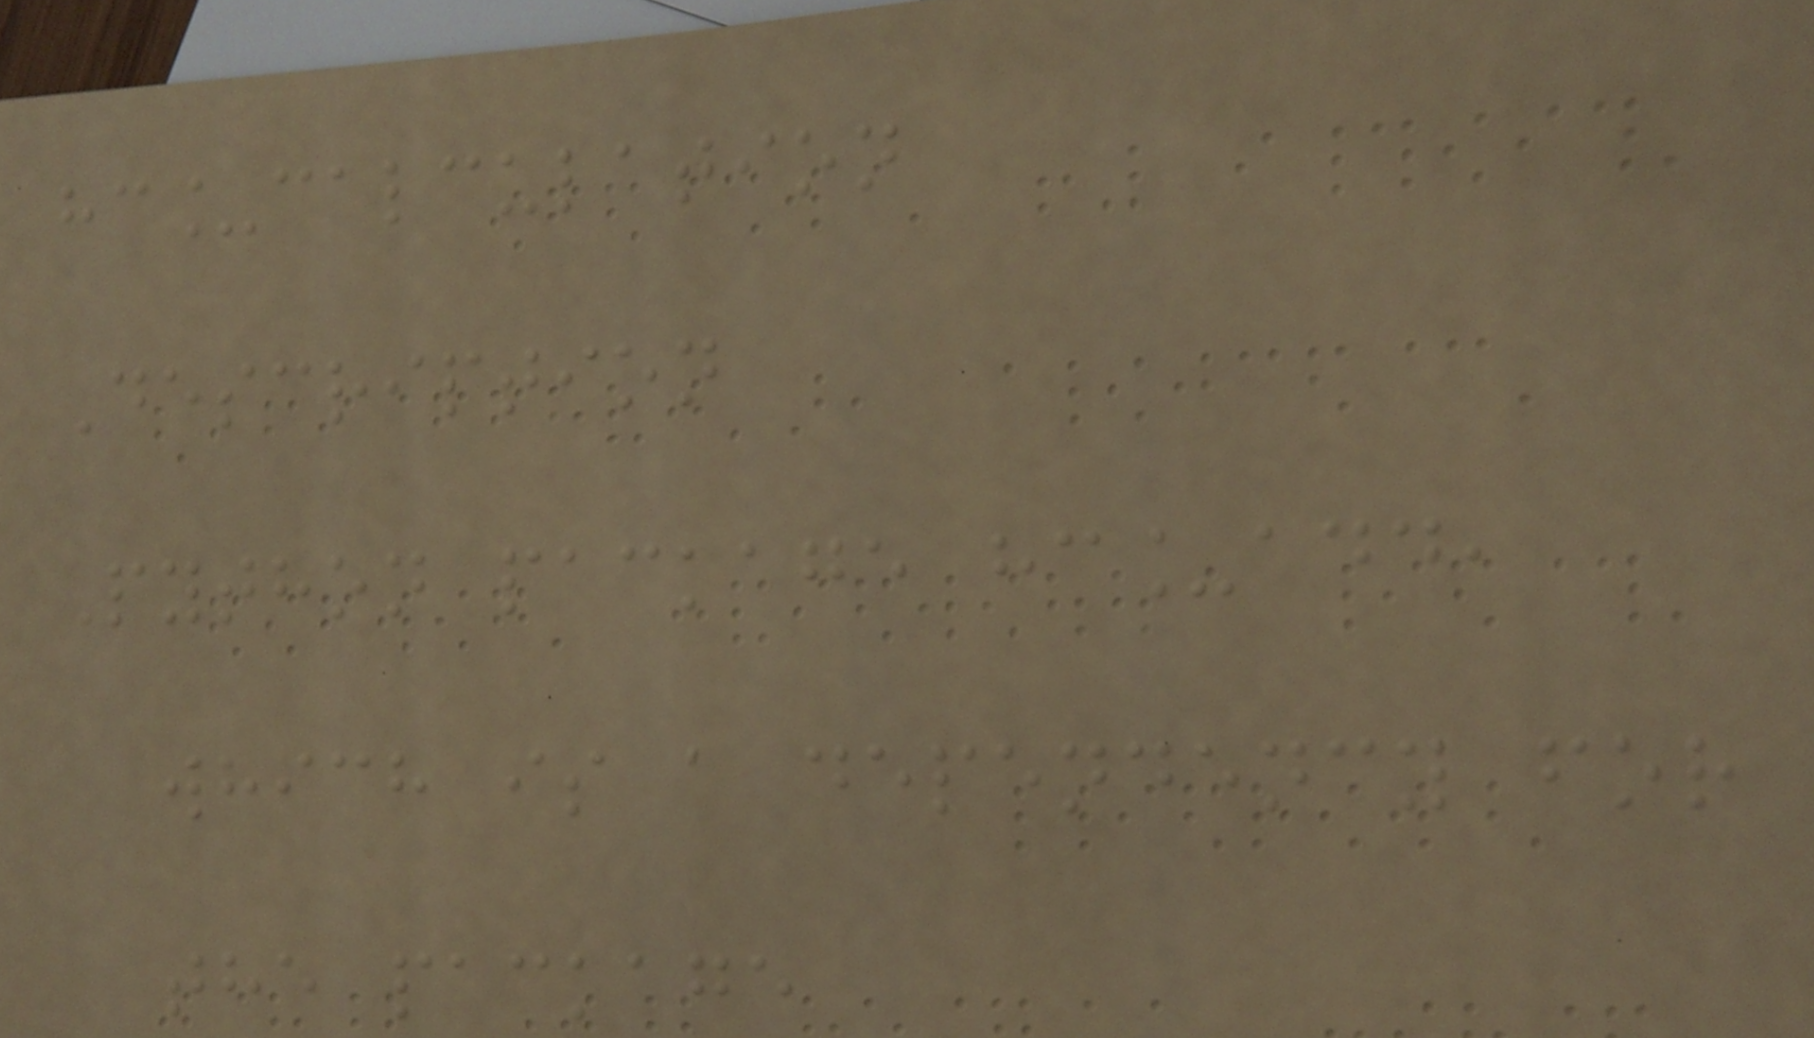hc_calculation
Description
Python package hc_add,
which is a dependency for
the package
